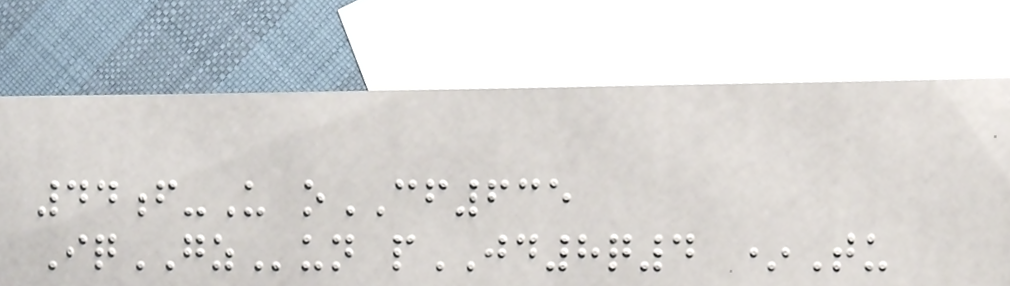44f-U oCF635
IqGZun pJD8q4 *Tu
